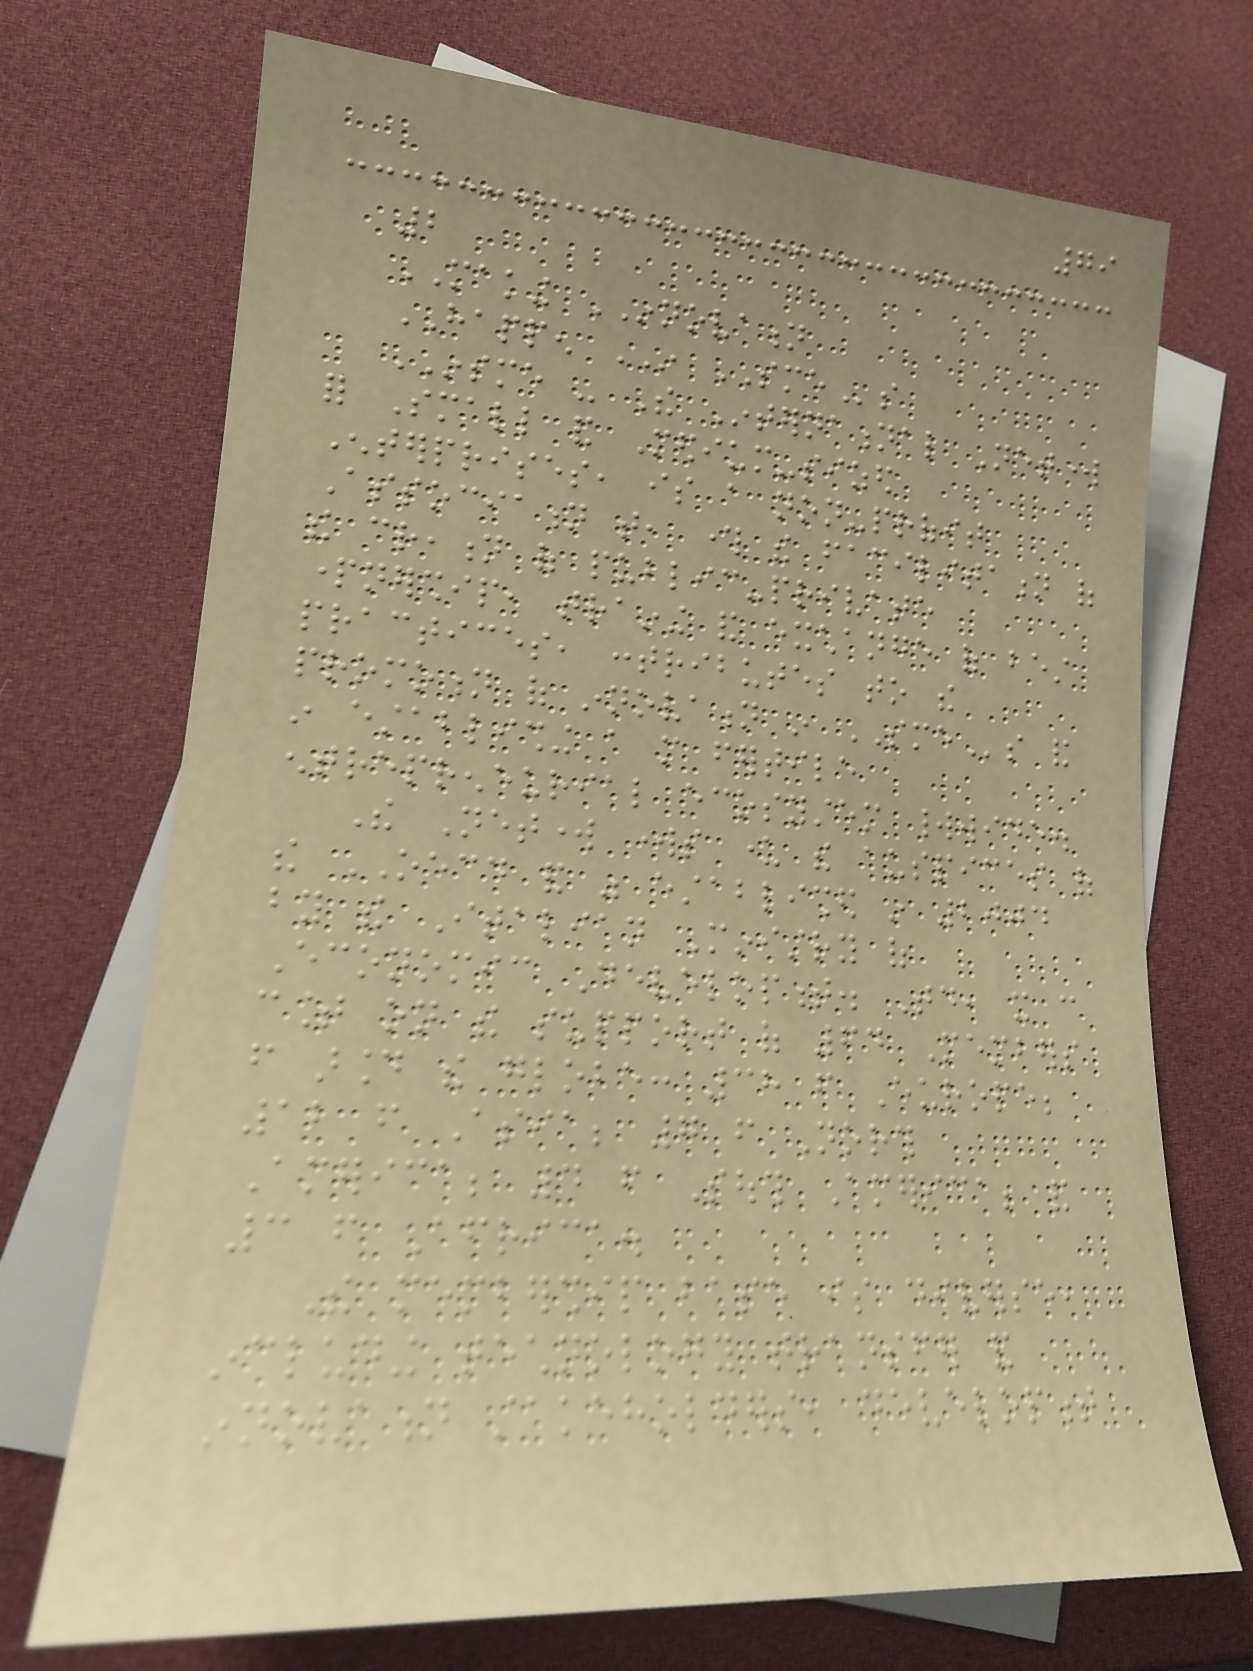79
2
MAKING INNOVATION
HAPPEN IN SMEs
INSME - The International Network
for Small and Medium-sized
Enterprises, is a non-profit
Association that, through the facilitation of
the creation of public-private
partnership, training and exchange of best
practices, contributes to the
promotion of innovation in SMEs and
in establishing a more fertile
entrepreneurial ecosystem worldwide.
The Network works under the auspices of
the OECD and was established in 2004
by the Italian Ministry of
Economic Development. Today, it can
count on the support of 64 Members
from around the globe: 38 from Europe;
12 from Asia; 7 from North
America; 4 from South America; and
3 from Africa.
The membership base is diverse,
including technology transfer and
innovation stakeholders, development
